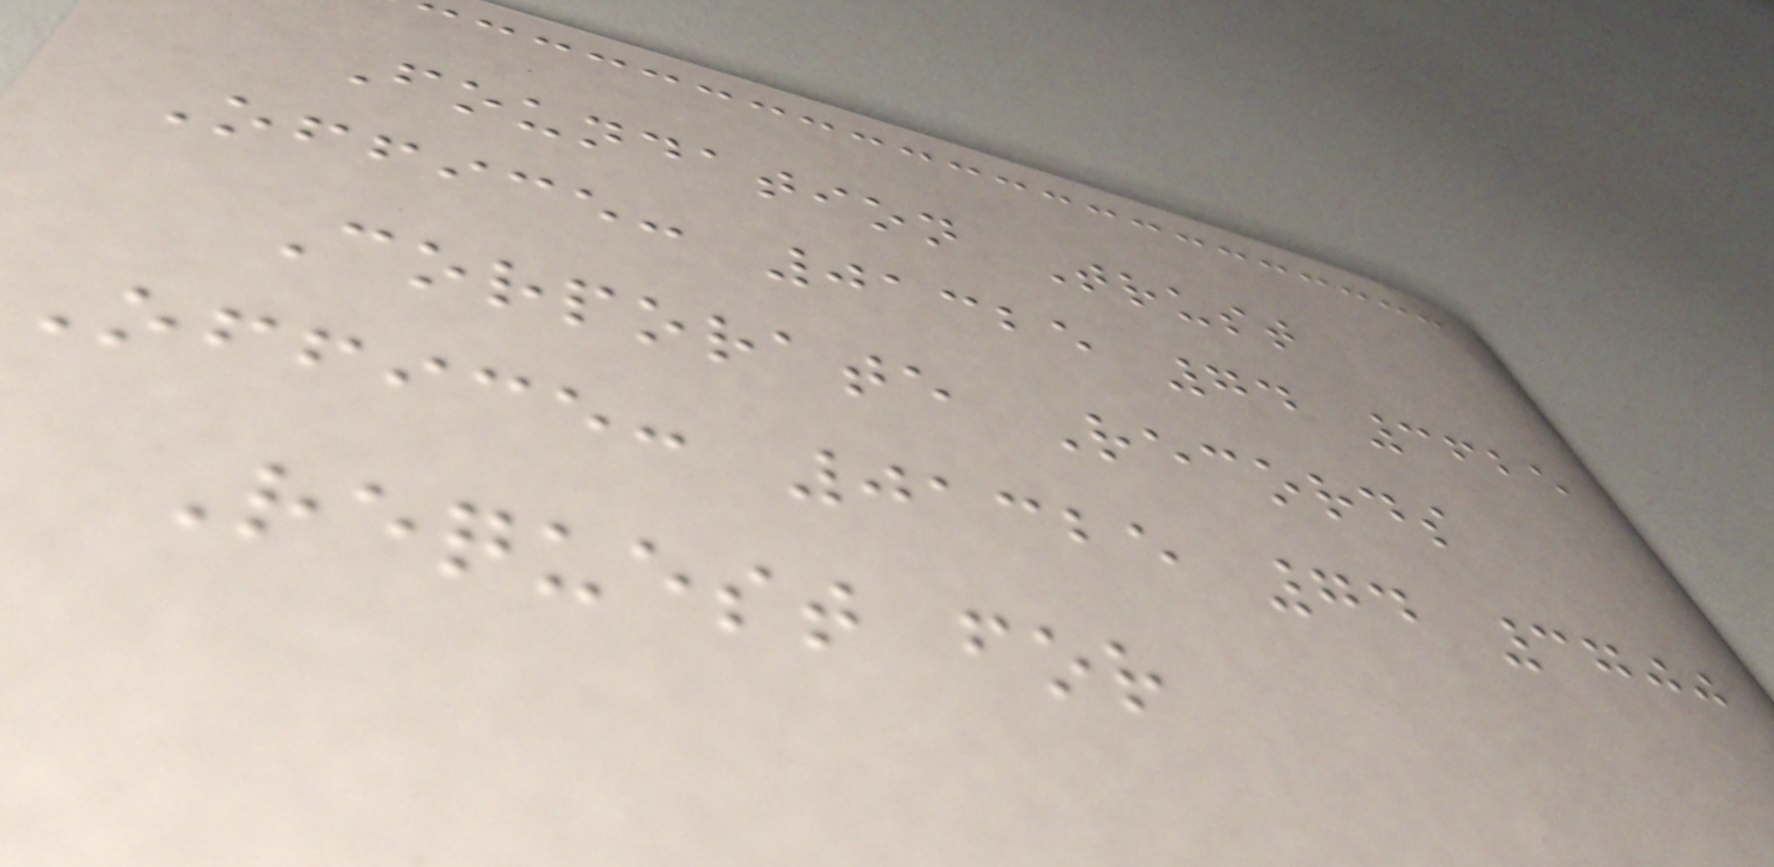Foundation Trust
Office: 01325 74 3625
Corporate Records
Office: 01325 74 3700
Request for
